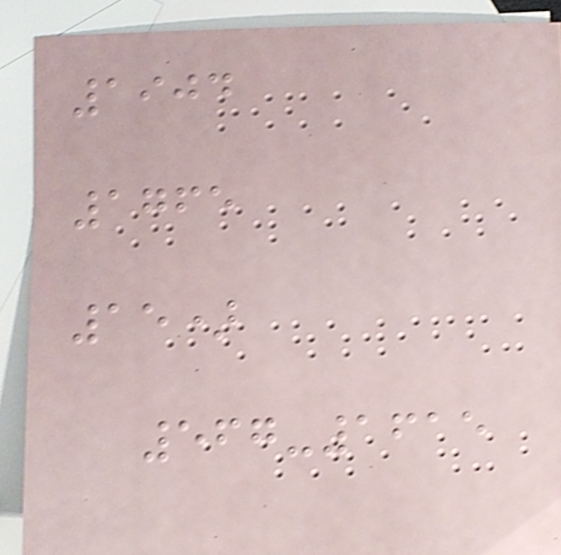1904
1765
15)
567-1615
